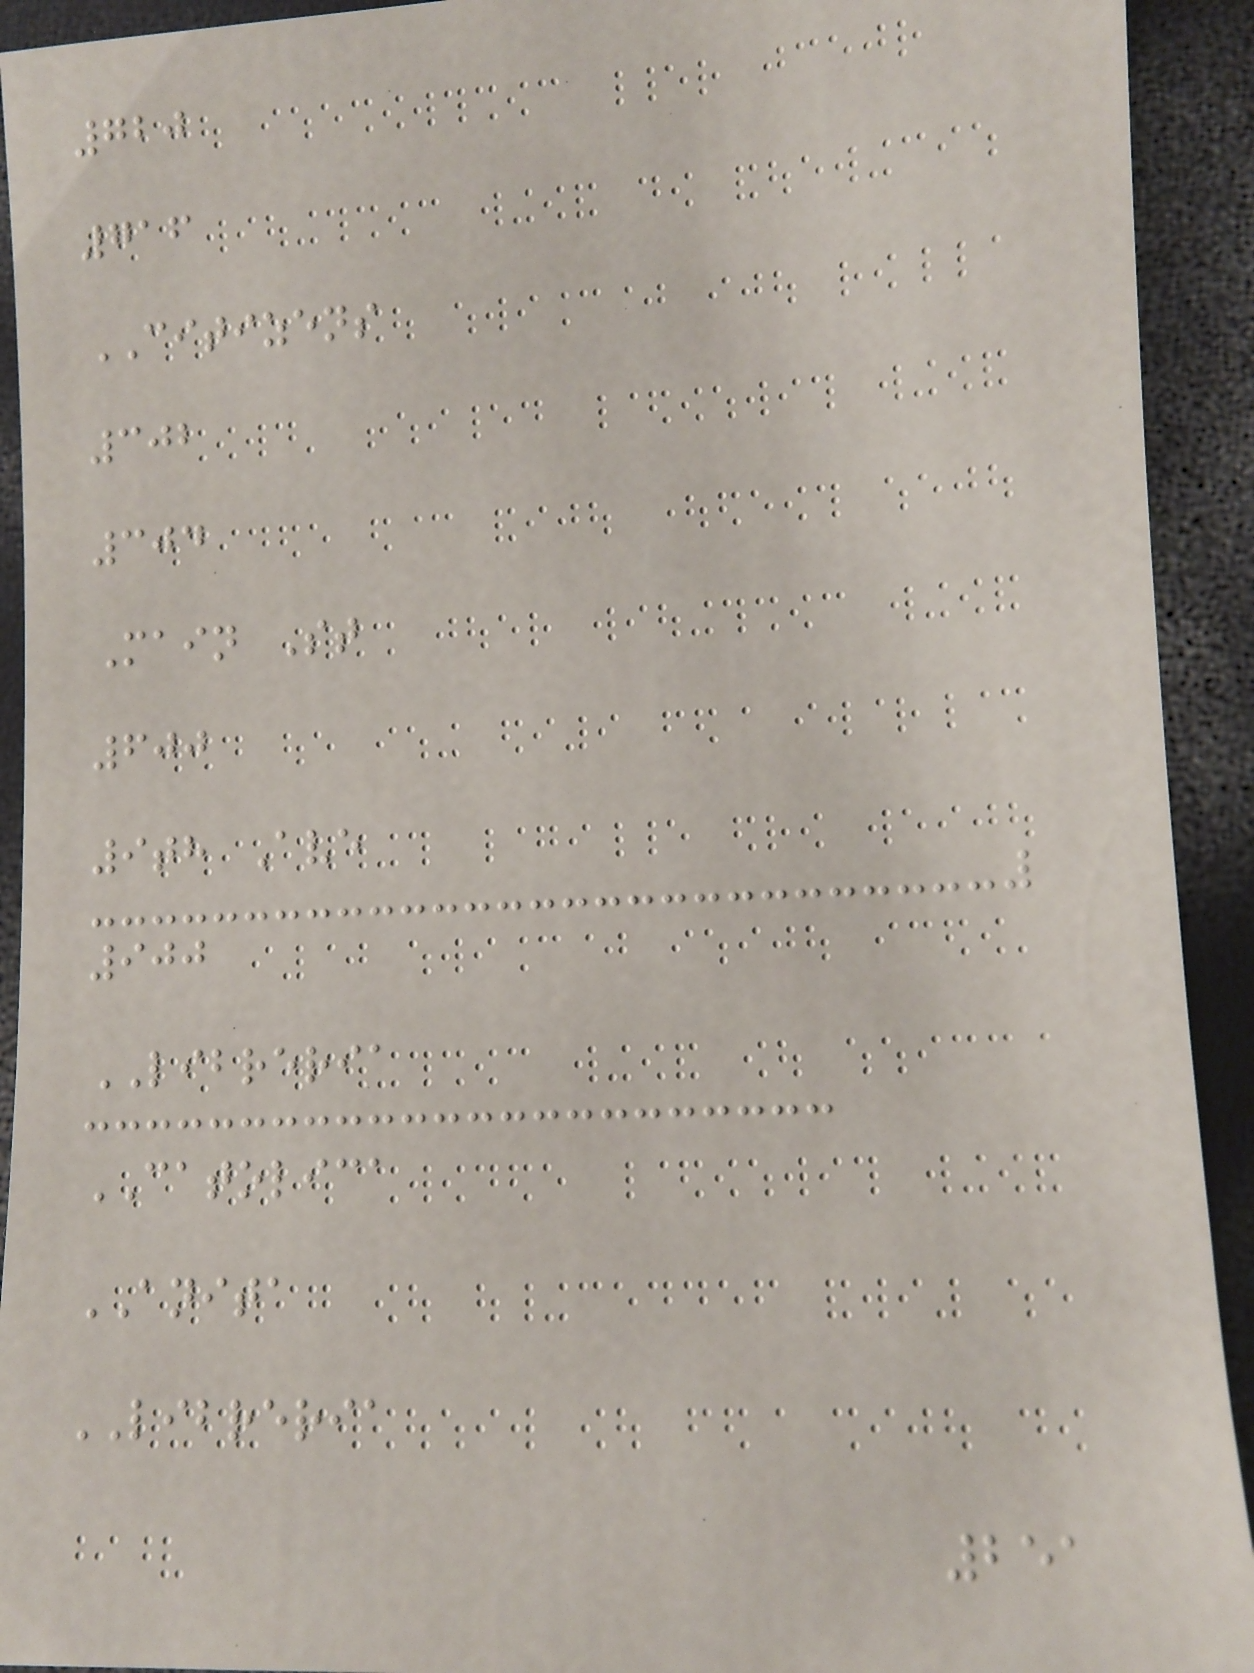720
716
CITIZENS
302
304
Main St
600
9th Ave
900
LIBRERIA
CATOLICA
ANITA
LIBRERIA
251
